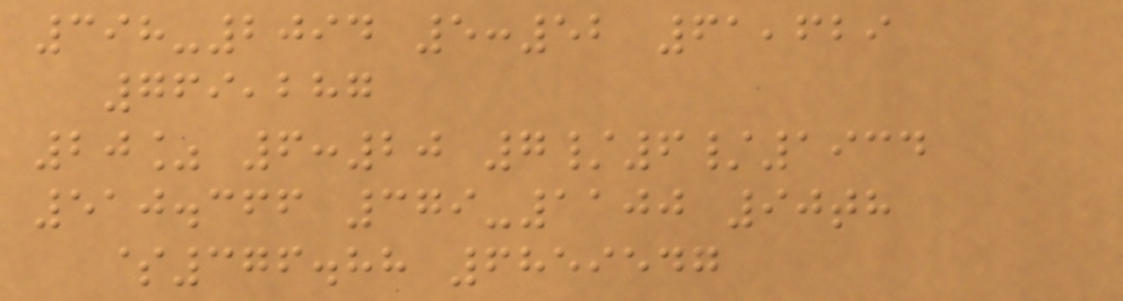398-2094 5:52 61,629
769,287
20% 6:20 7/6/1934
510.366 379-1100 90th
$376.88 6859547
